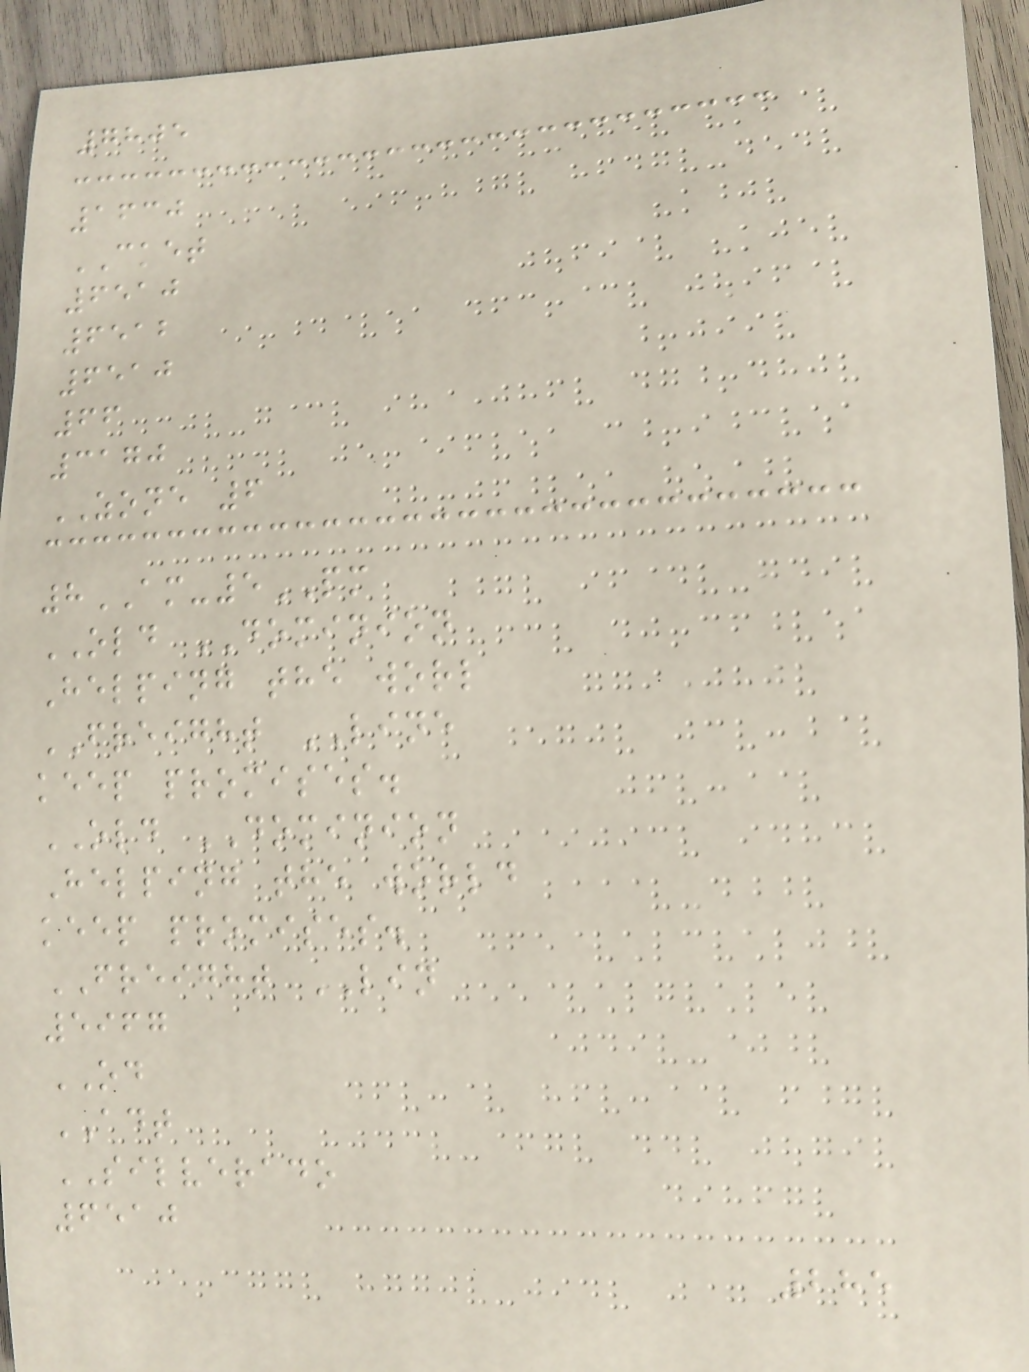7805
1630
CKET
6510
6512
6510
66
3170
ZONE 6
8AM-5PM
OLD DOMINION
Helping the worl
FREIGHT LINE
keep promises.
OLD DOMINION
Helping the world
keep promises.
FREIGHT LIN
5967
OD
ADT
SILVERADO
6510
285
